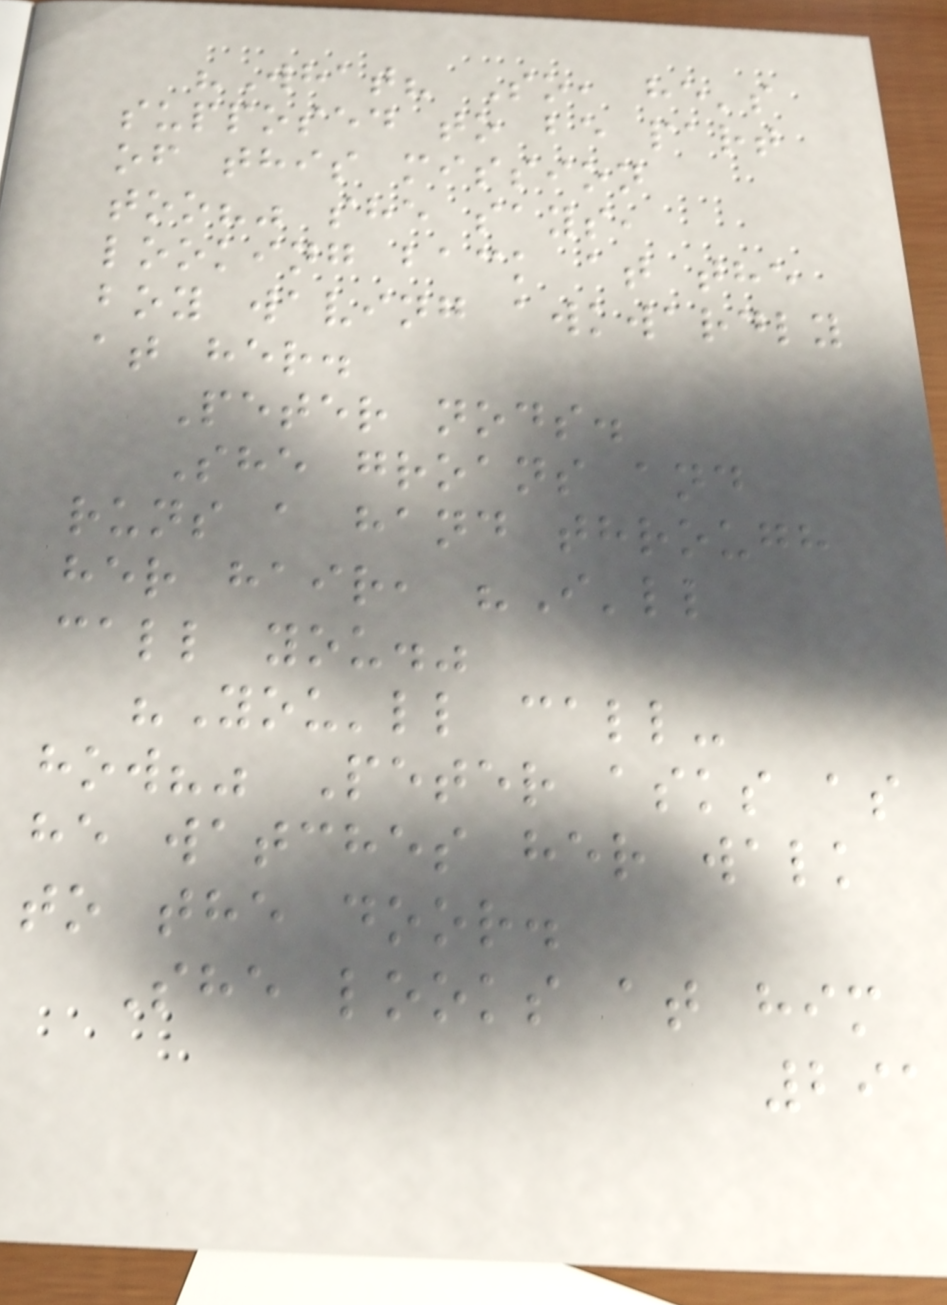"What? So, he's
supposed to be part
of this mission
too?" she says,
looking back at the
boy waving awkwardly
at her.
Peter nods.
She groans and
runs a hand through
her hair, "I'll
call you."
"You'll call-
how?" Peter asks as
he watches her walk
to the door.
She looks at him
291
